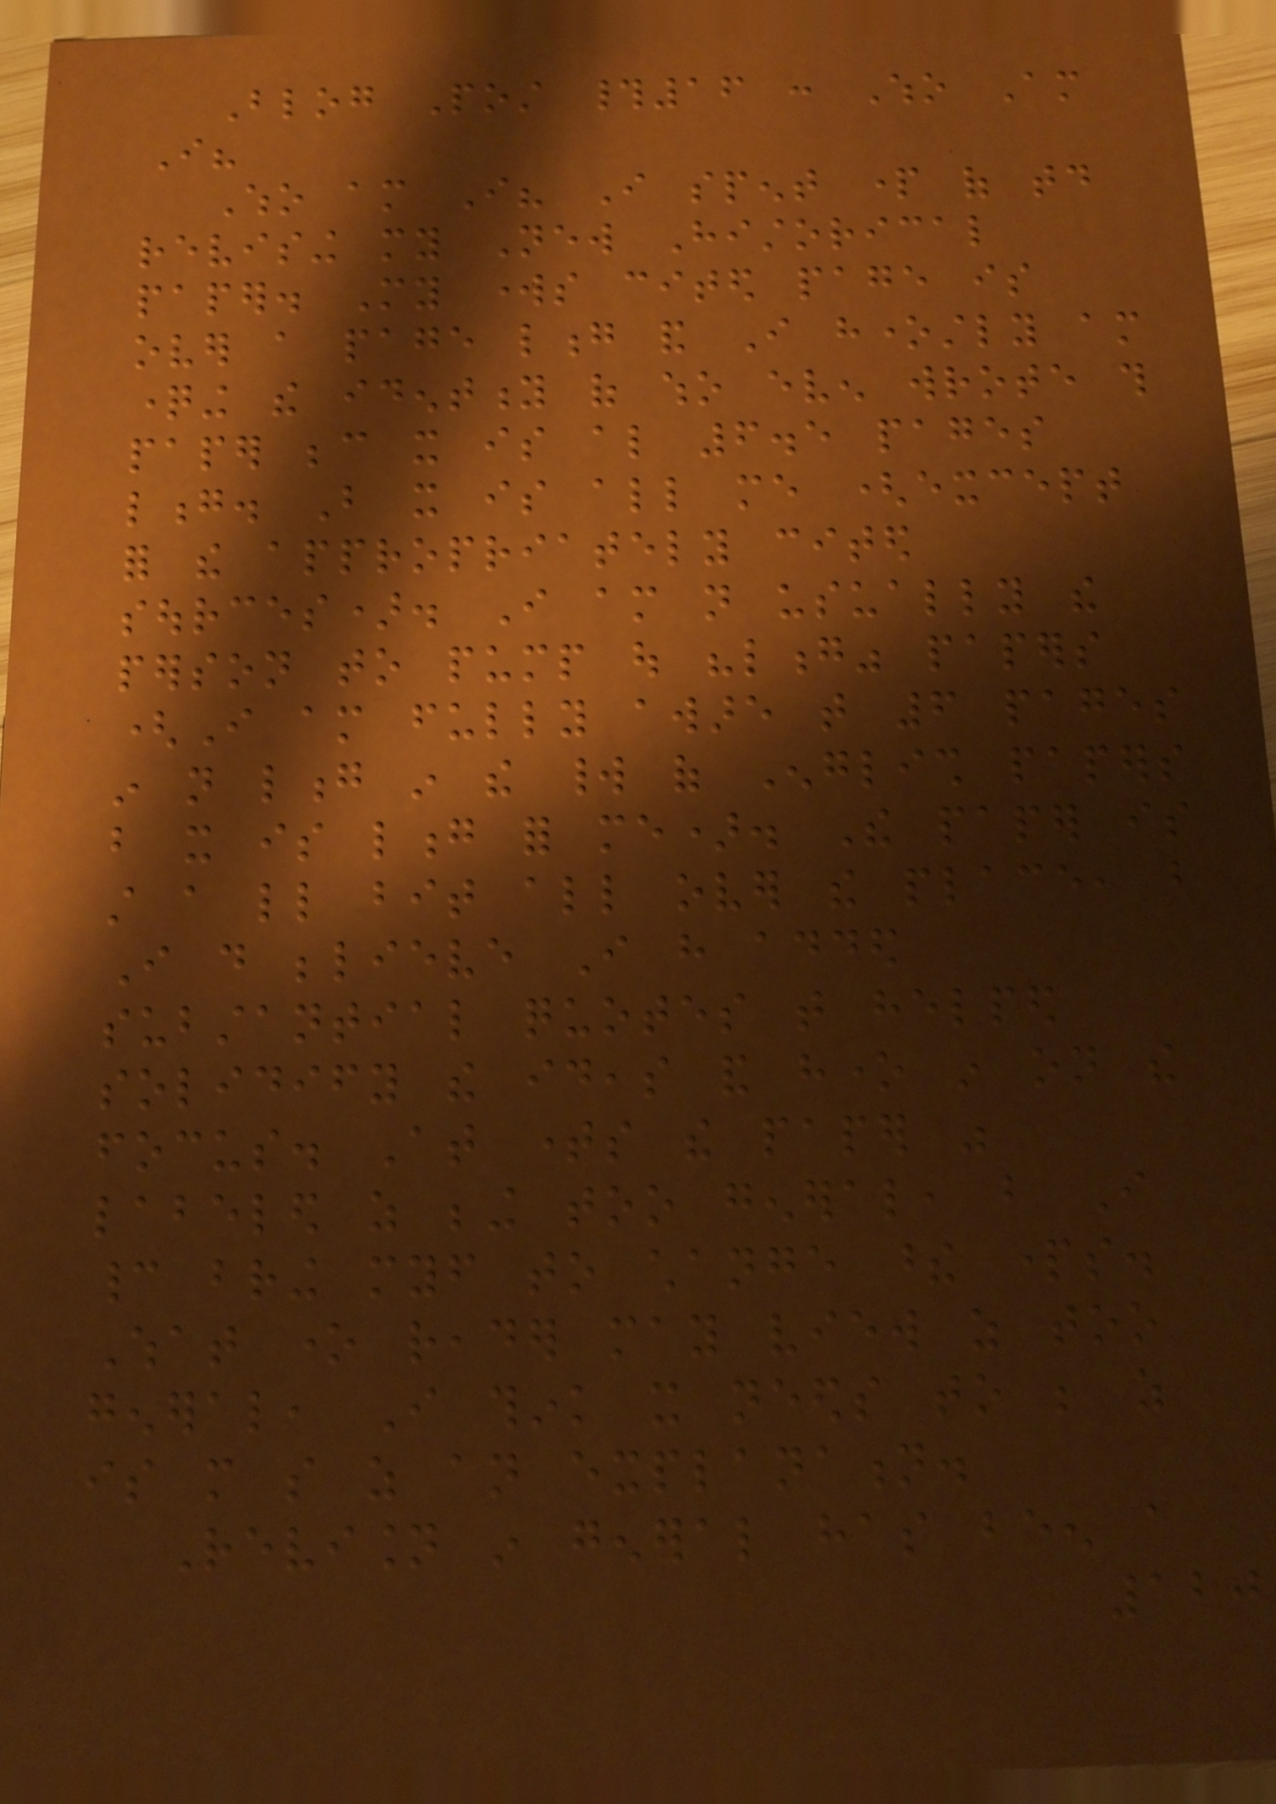Blog Post #16 : Who Am
I?
Who am I? I spent part of today
revising my New Historical
paper. My works cited page is
over a page long and I honestly am
questioning the identity of who even wrote this
paper because it is also 6.5 pages
long. But it is all me (except
for the appropriately cited
sources). I am not usually the
person to pump out "long" papers
(I am fully aware that 6 pages
in not long in the world of English papers
but it is long for me). The paper is
still a little bit all over the place, but
I do believe I have added
substantial quotes that helped
solidify the ideas and hone in on the
focus. At times the paper was
labeled as being too general, but I
cannot bring myself to change these parts.
What one reader may view as too
general, I think it needs to be as
is more so as an explanation.
Revision in general has been a
120
